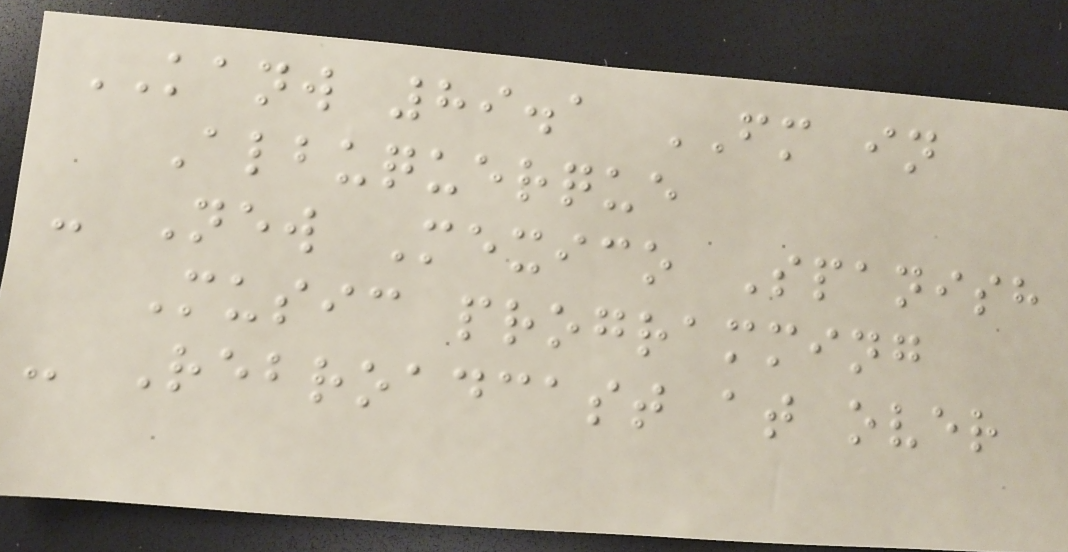KANW 89.1 FM in
Albuquerque
- New Mexico Spanish
Music programming
- Rebroadcast at over
